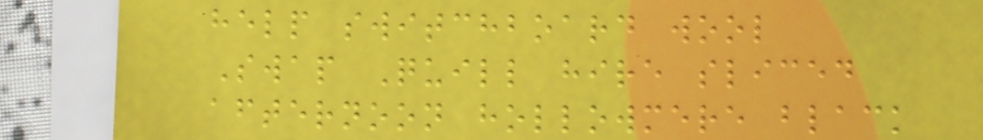help switchboard wool
Swap Quill hire sliced
afternoon hollowmere black
